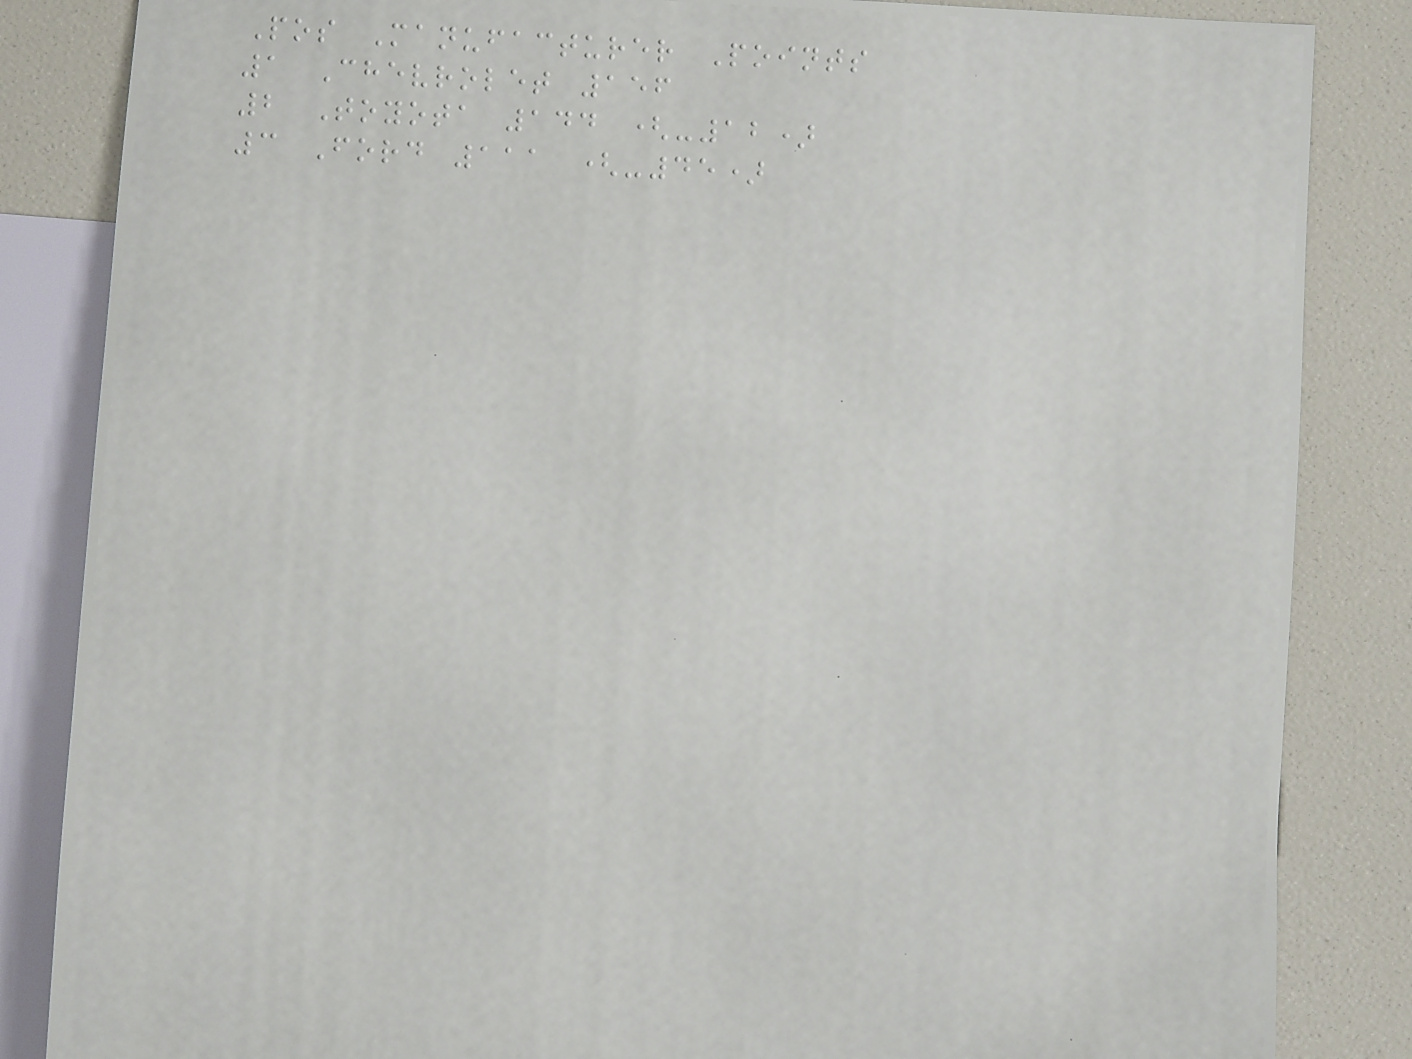Pos Manufacturer Points
1 Chevrolet 156
2 Toyota 144 (-12)
3 Ford 111 (-45)
